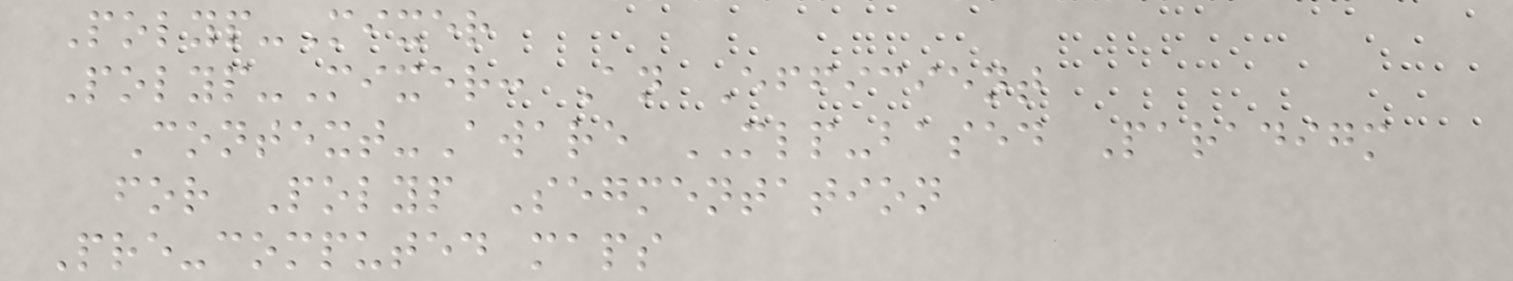Polyp-Mixer
Polyp-Mixer: An Efficient
Context-Aware MLP-based Paradigm
for Polyp Segmentation
Pre-computed maps
